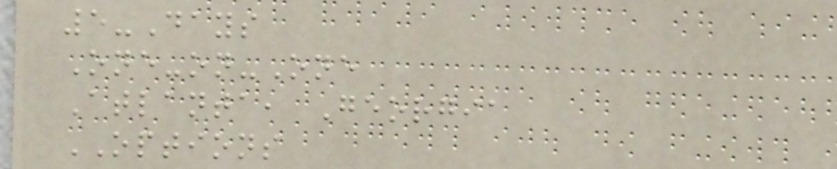5-Days
One-on-One
Atlanta, Georgia
OPTIONS
